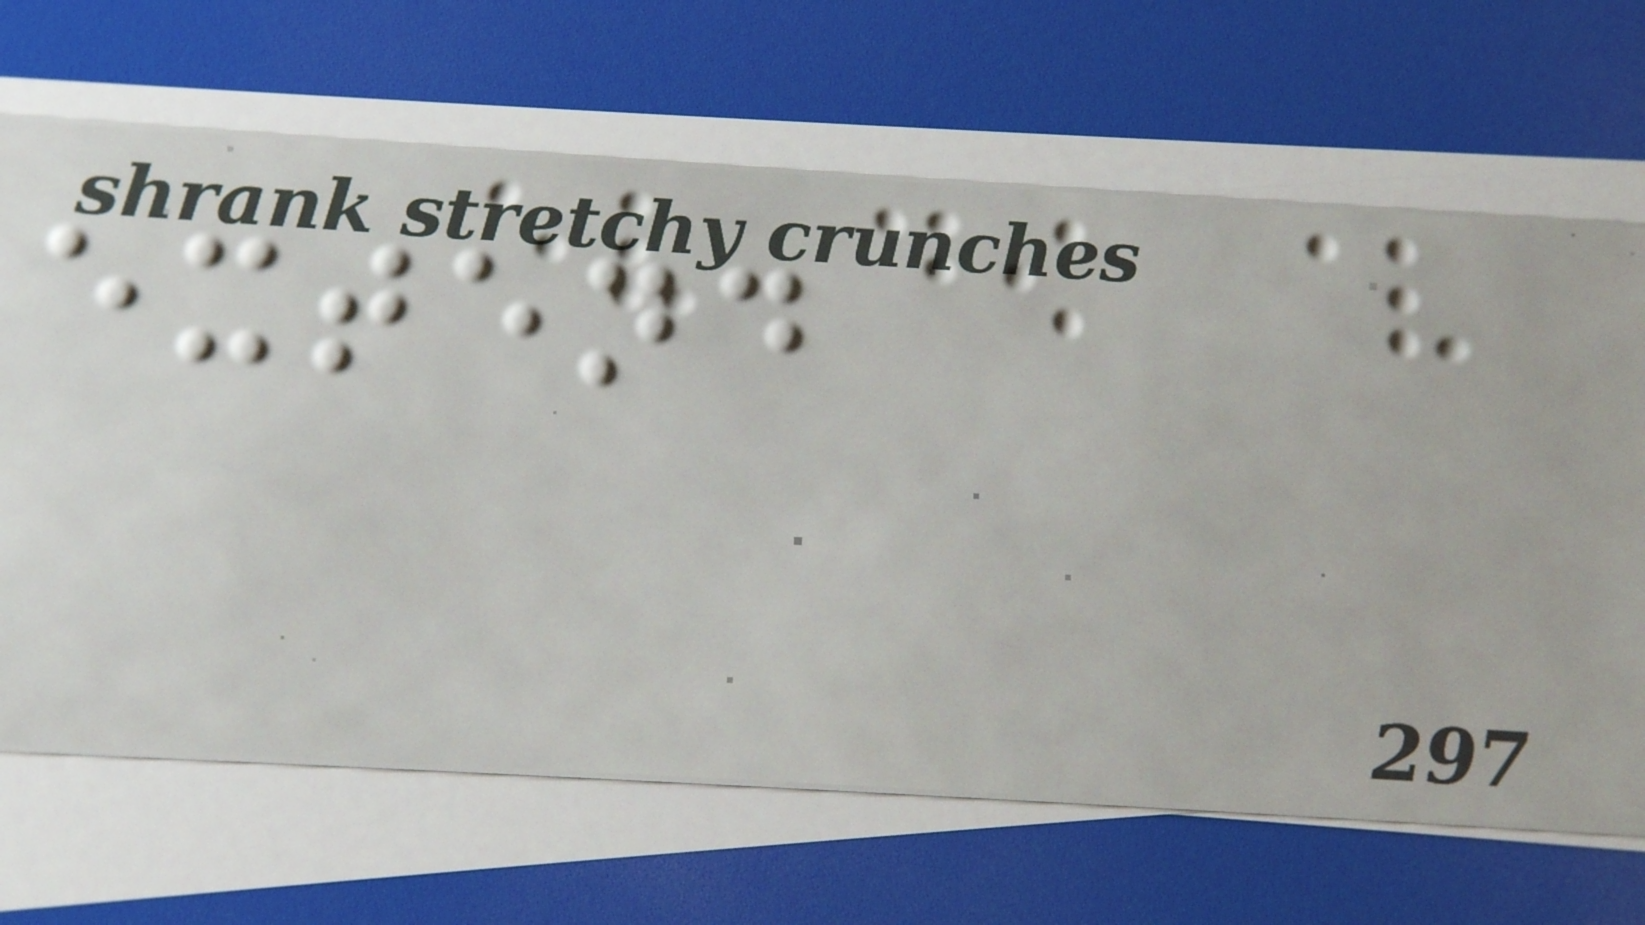extend
